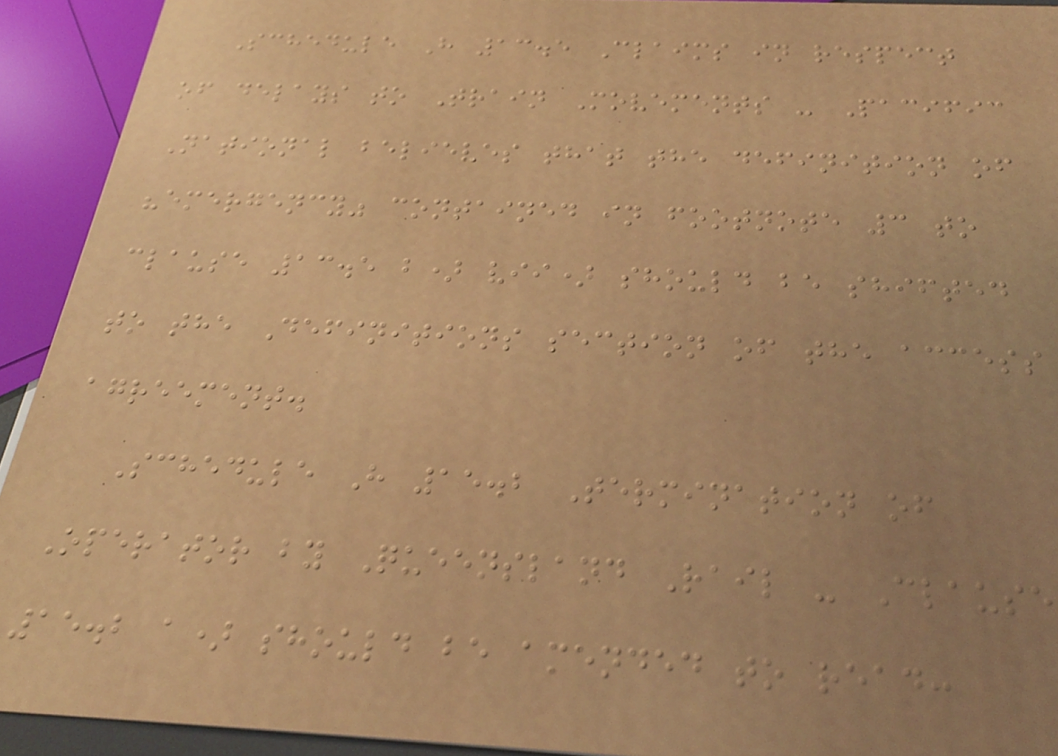Schedule H 13.5 Claims in respect
of delays to Train Movements - Pacific
National believes that the definition of
"emergency" contained in footnote 3 to
clause 13.5 b) vii) should be shifted
to the Definitions section of the access
agreement.
Schedule H 15.2 Termination of
Operator by Queensland Rail - Clause
15.2 a) should be amended to read:
